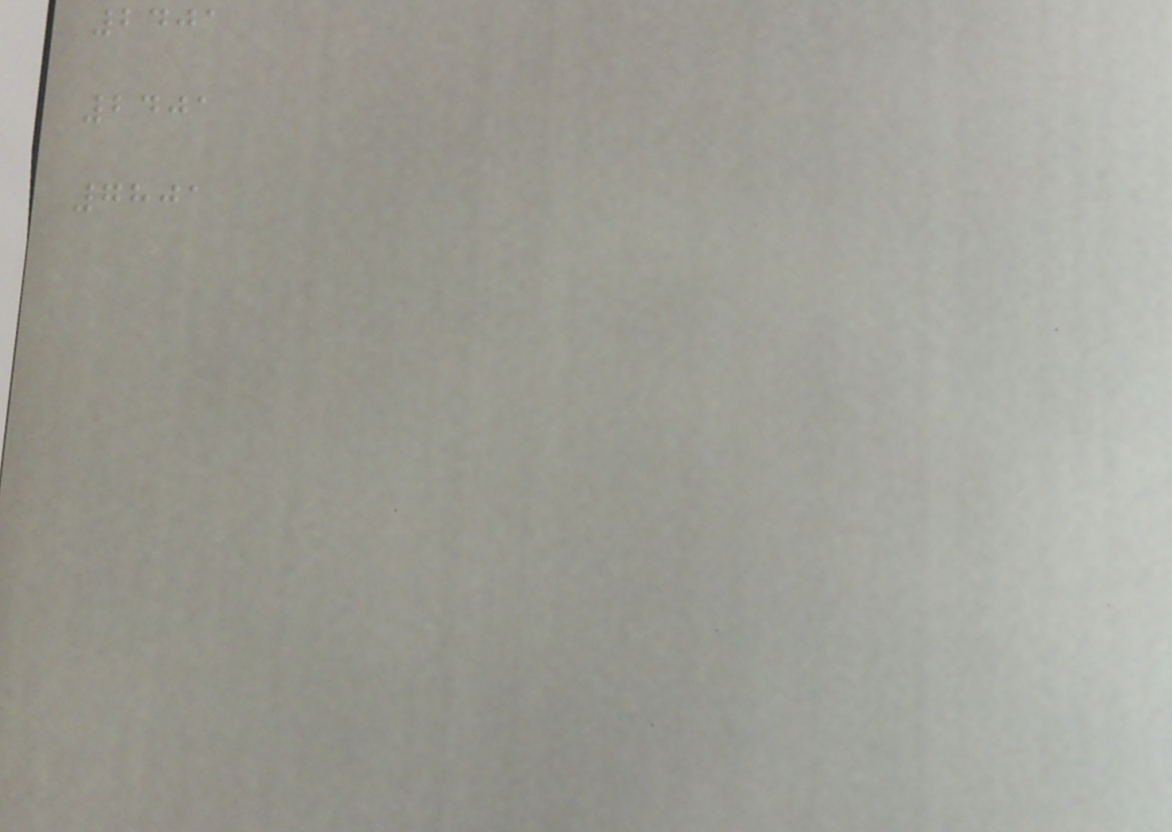2401
2401
7801
